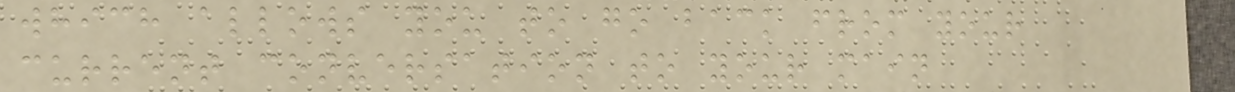which allows you to go back from your
current conversation to your main
